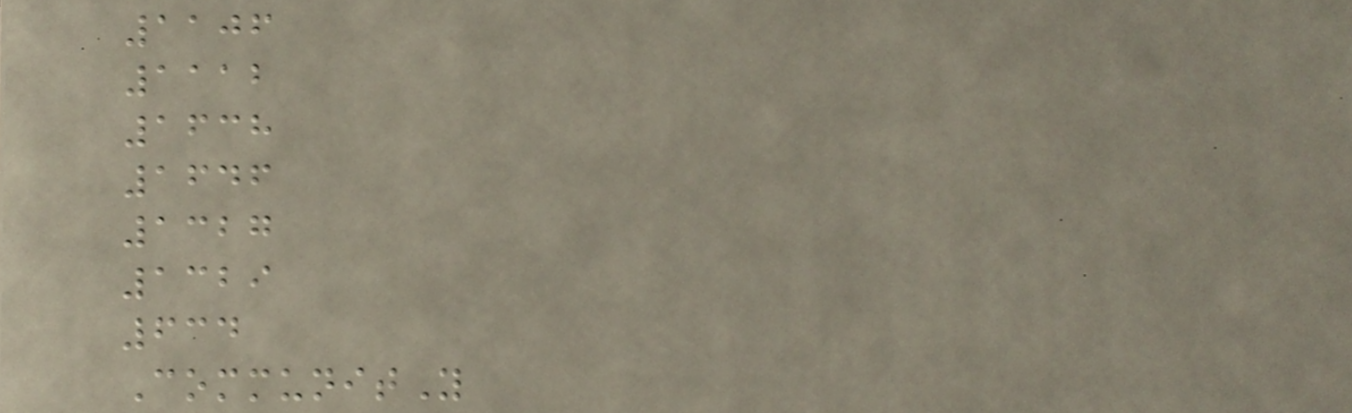1106
1112
1638
1646
1327
1329
634
CommunitY
